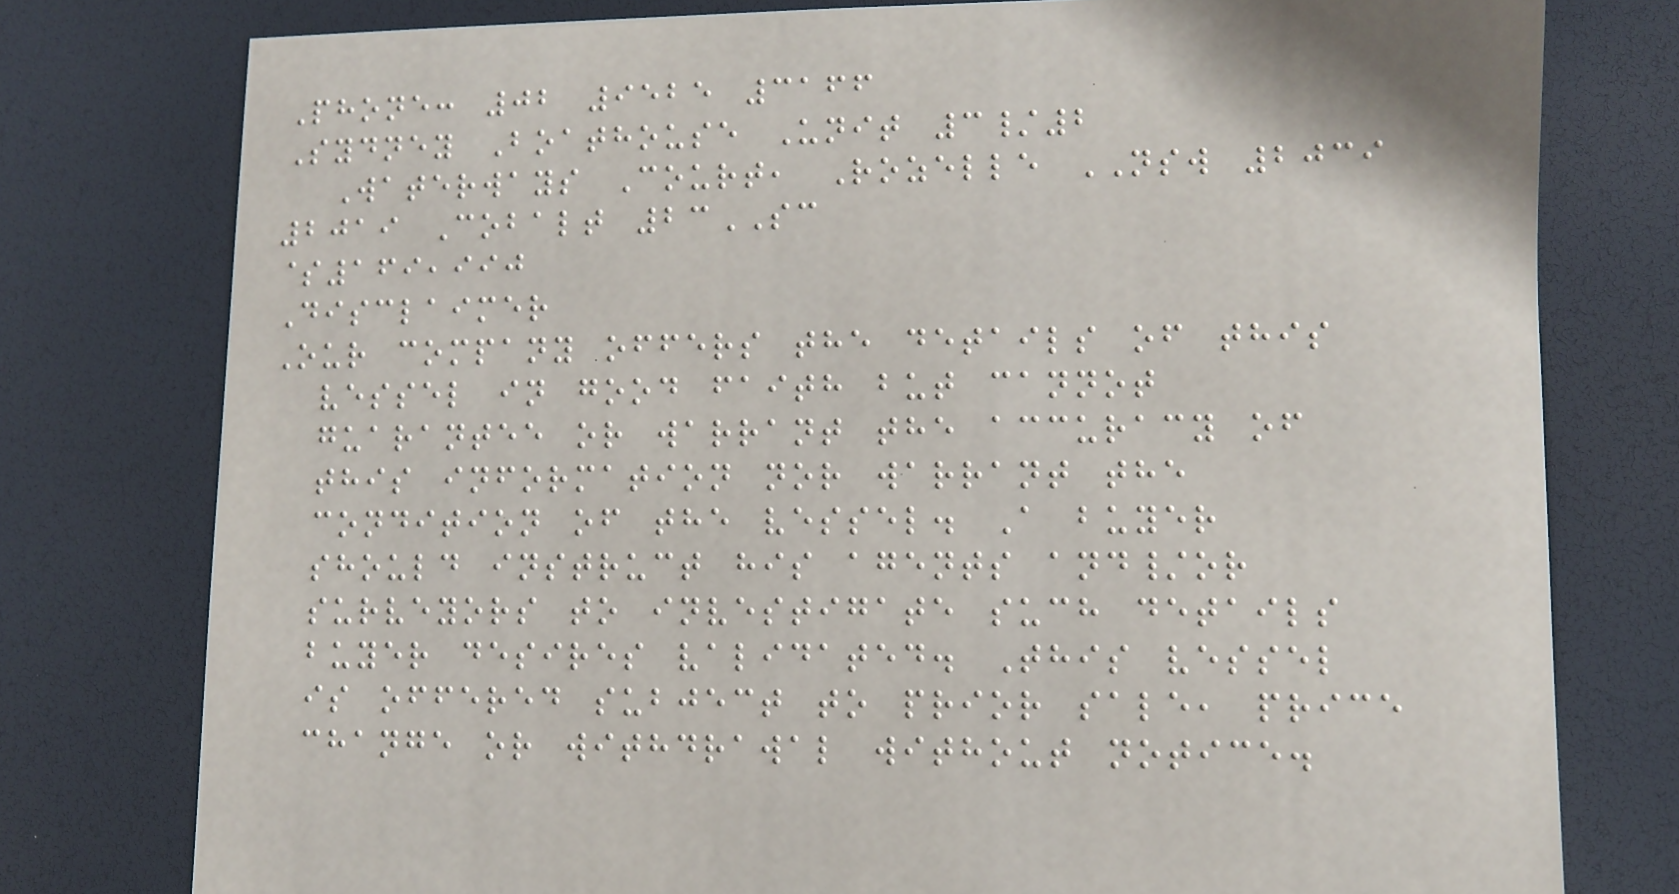Phone: 02 9525 3166
Sydney Boathouse Unit 3/2
Waterways Court, Rozelle NSW 2039
2019 Cobalt 23SC
$169,990
Disclaimer
Our company offers the details of this
vessel in good faith but cannot
guarantee or warrant the accuracy of
this information nor warrant the
condition of the vessel. A buyer
should instruct his agents and/or
surveyors to investigate such details
buyer desires validated. This vessel
is offered subject to prior sale, price
change or withdrawal without notice.
